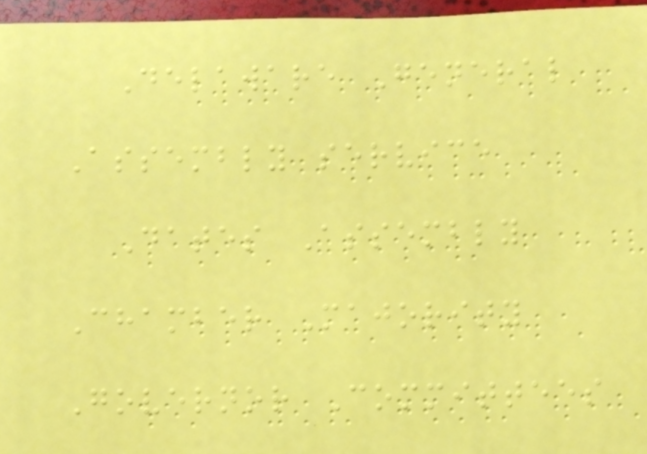Delaware General
Assembly service
Dates Assembly
Chamber Majority
Governor Committees
